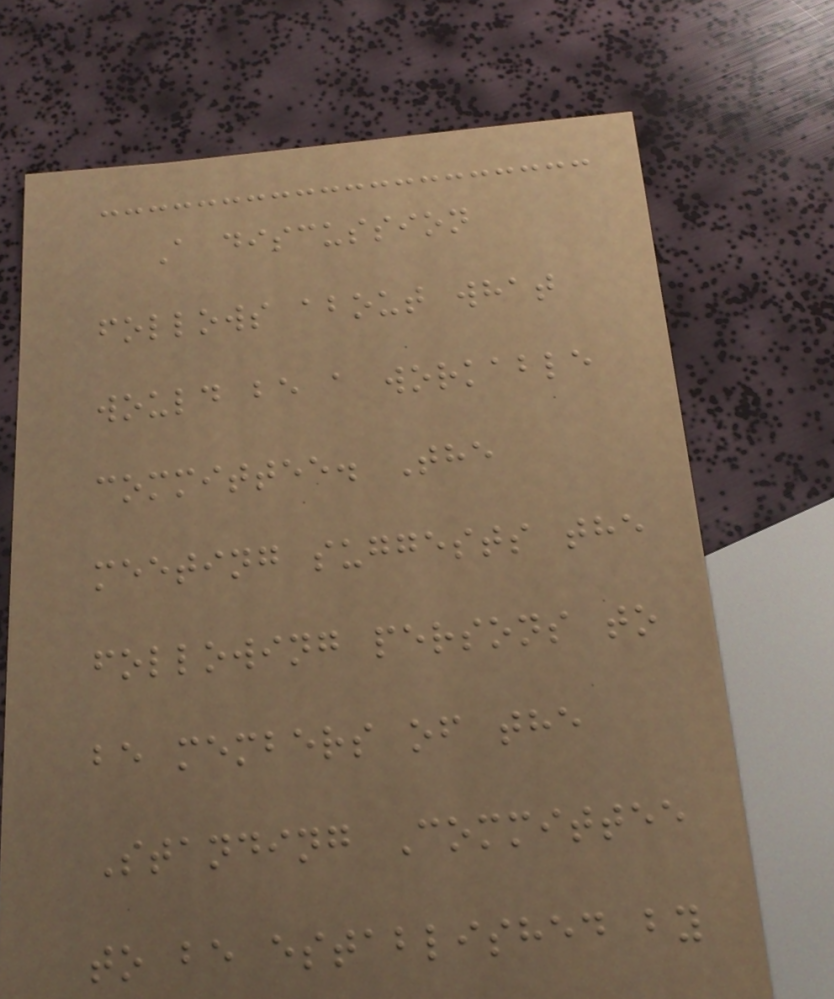A discussion
follows about what
would be a workable
committee. The
meeting suggests the
following persons to
be members of the
Standing Committee
to be established by
